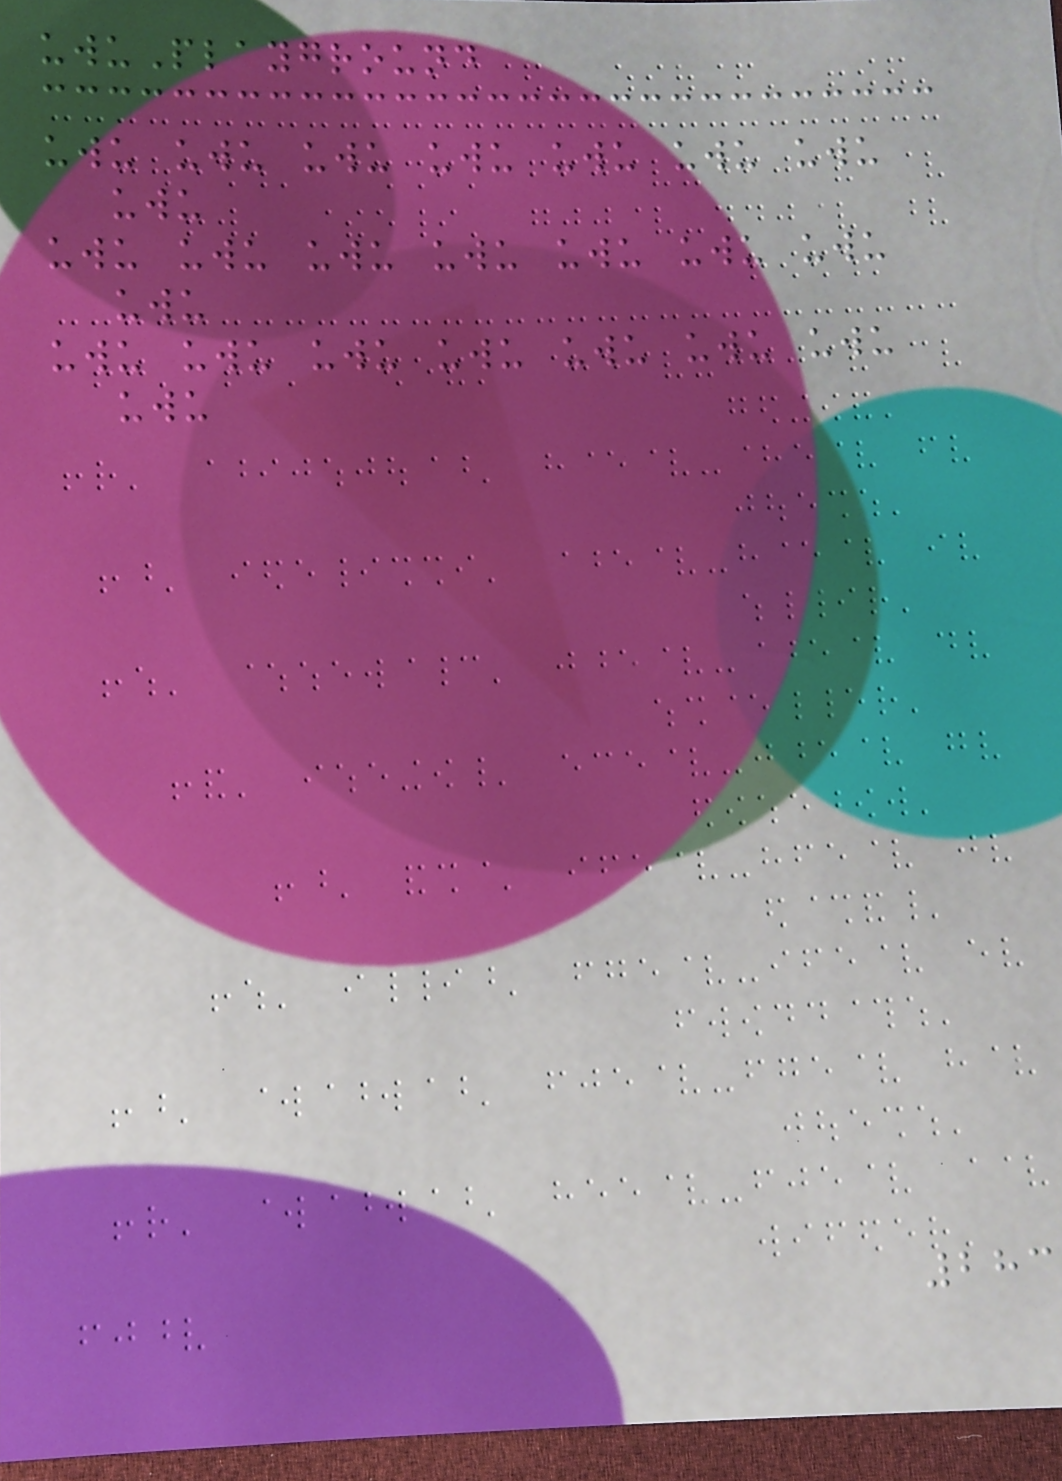uwuPlayground
uwu uwu uwu uwu uwu uwu uwu
uwu
uwu uwu uwu uwu uwu uwu uwu
uwu
uwu uwu uwu uwu uwu uwu uwu
uwu
283
